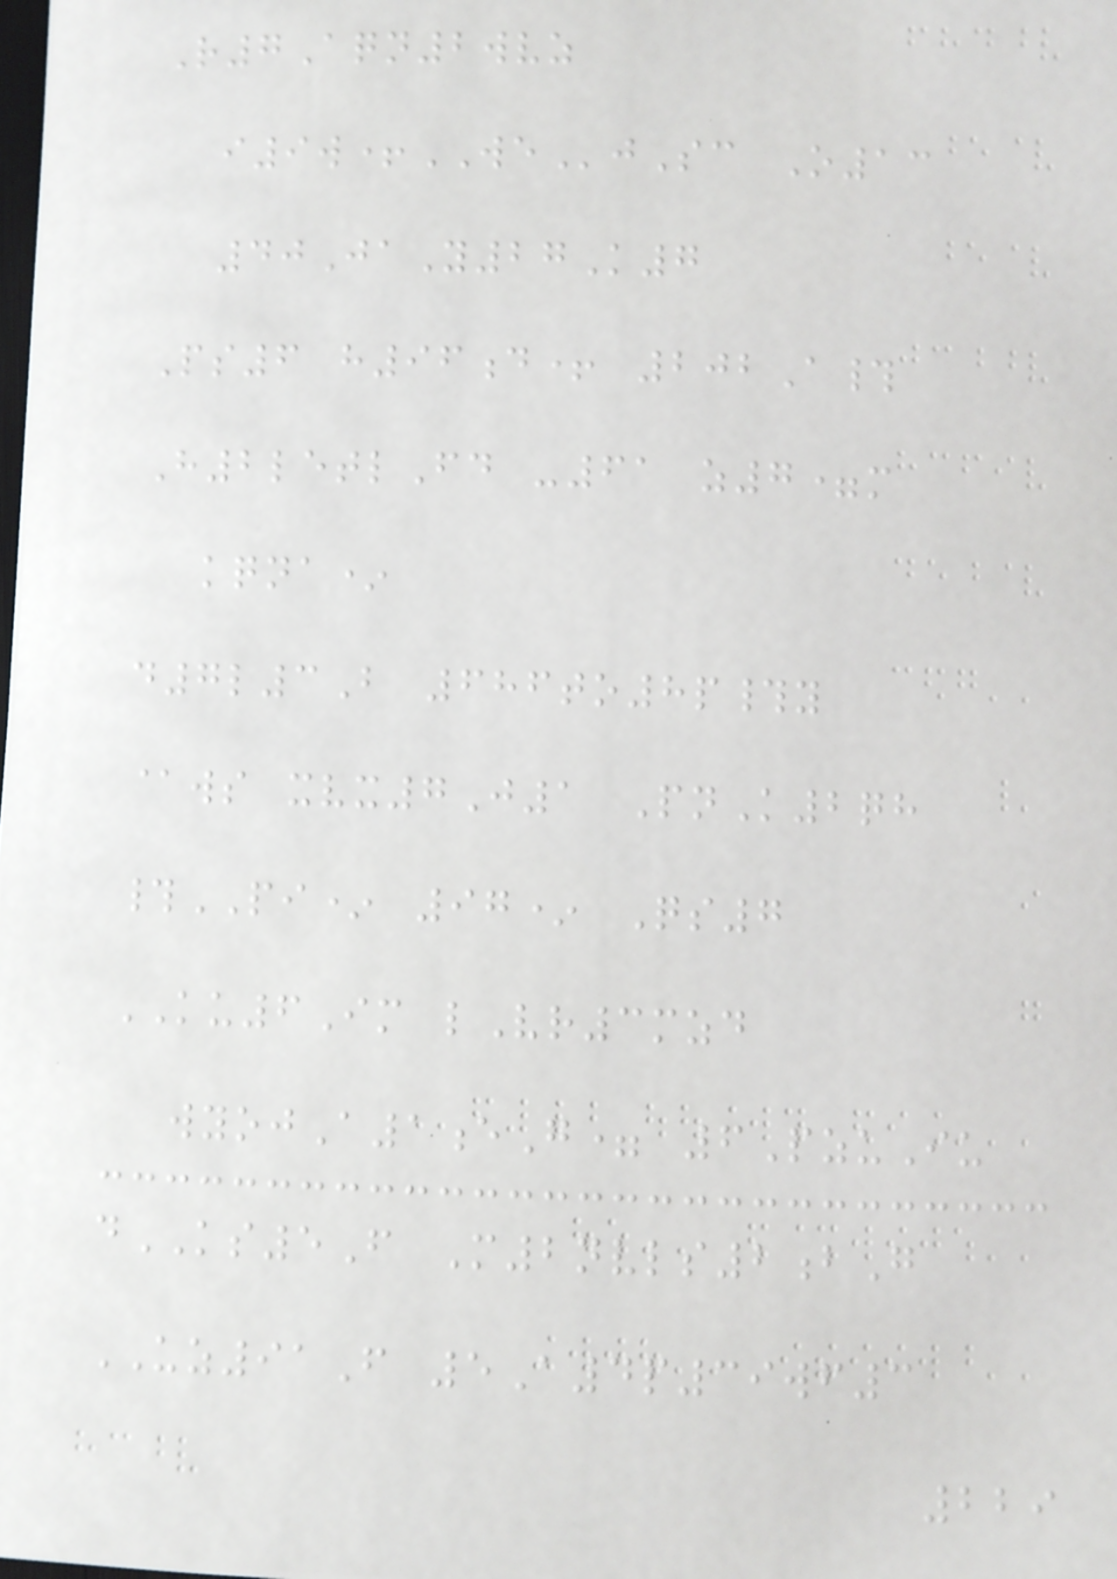R7Aqn2wvz
i9w+WEjSc O13
40JaY27K7
Ps6 h96d+ 202A#
H2letlFd -61 z7=m
kqna*
d7l3B 686to8p#y
@ws xvx7J1 PnK2qh
#PI* 97* Qs7
KU6Im lVr3mzd
wyojA1eG= 6PzuIu
dKS5F M2nvls2bG
UZ91F 5A4p39wf3
229
